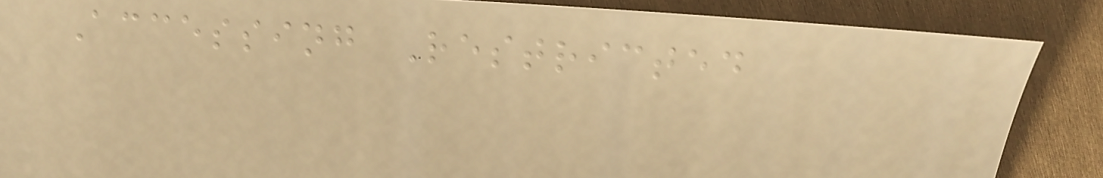Accessing Restricted
